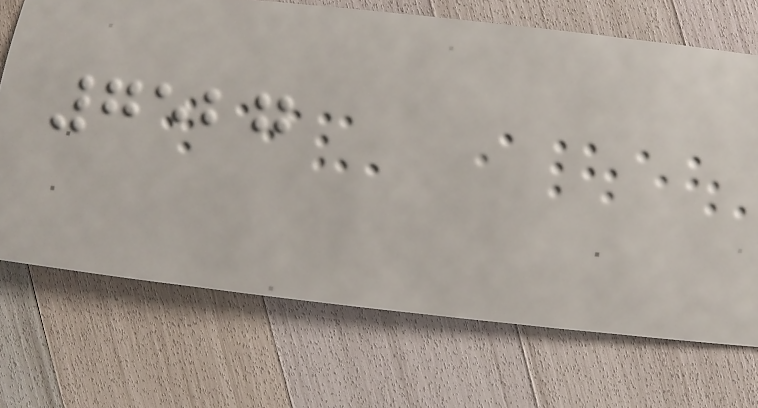7527
